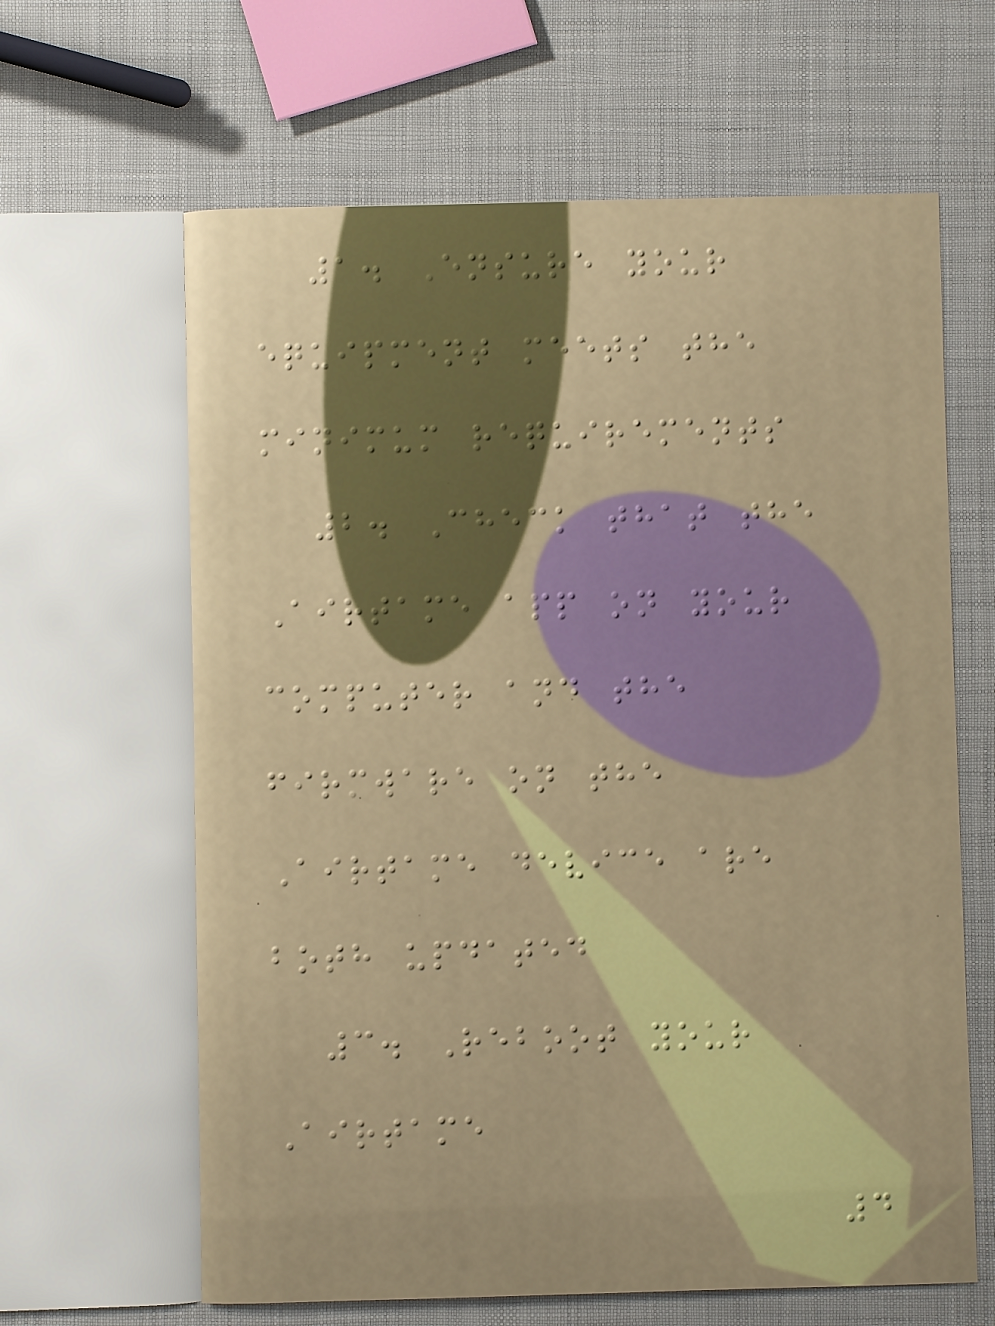1. Ensure your
equipment meets the
minimum requirements
2. Check that the
Airtame app on your
computer and the
firmware on the
Airtame device are
both updated
3. Reboot your
Airtame
4
